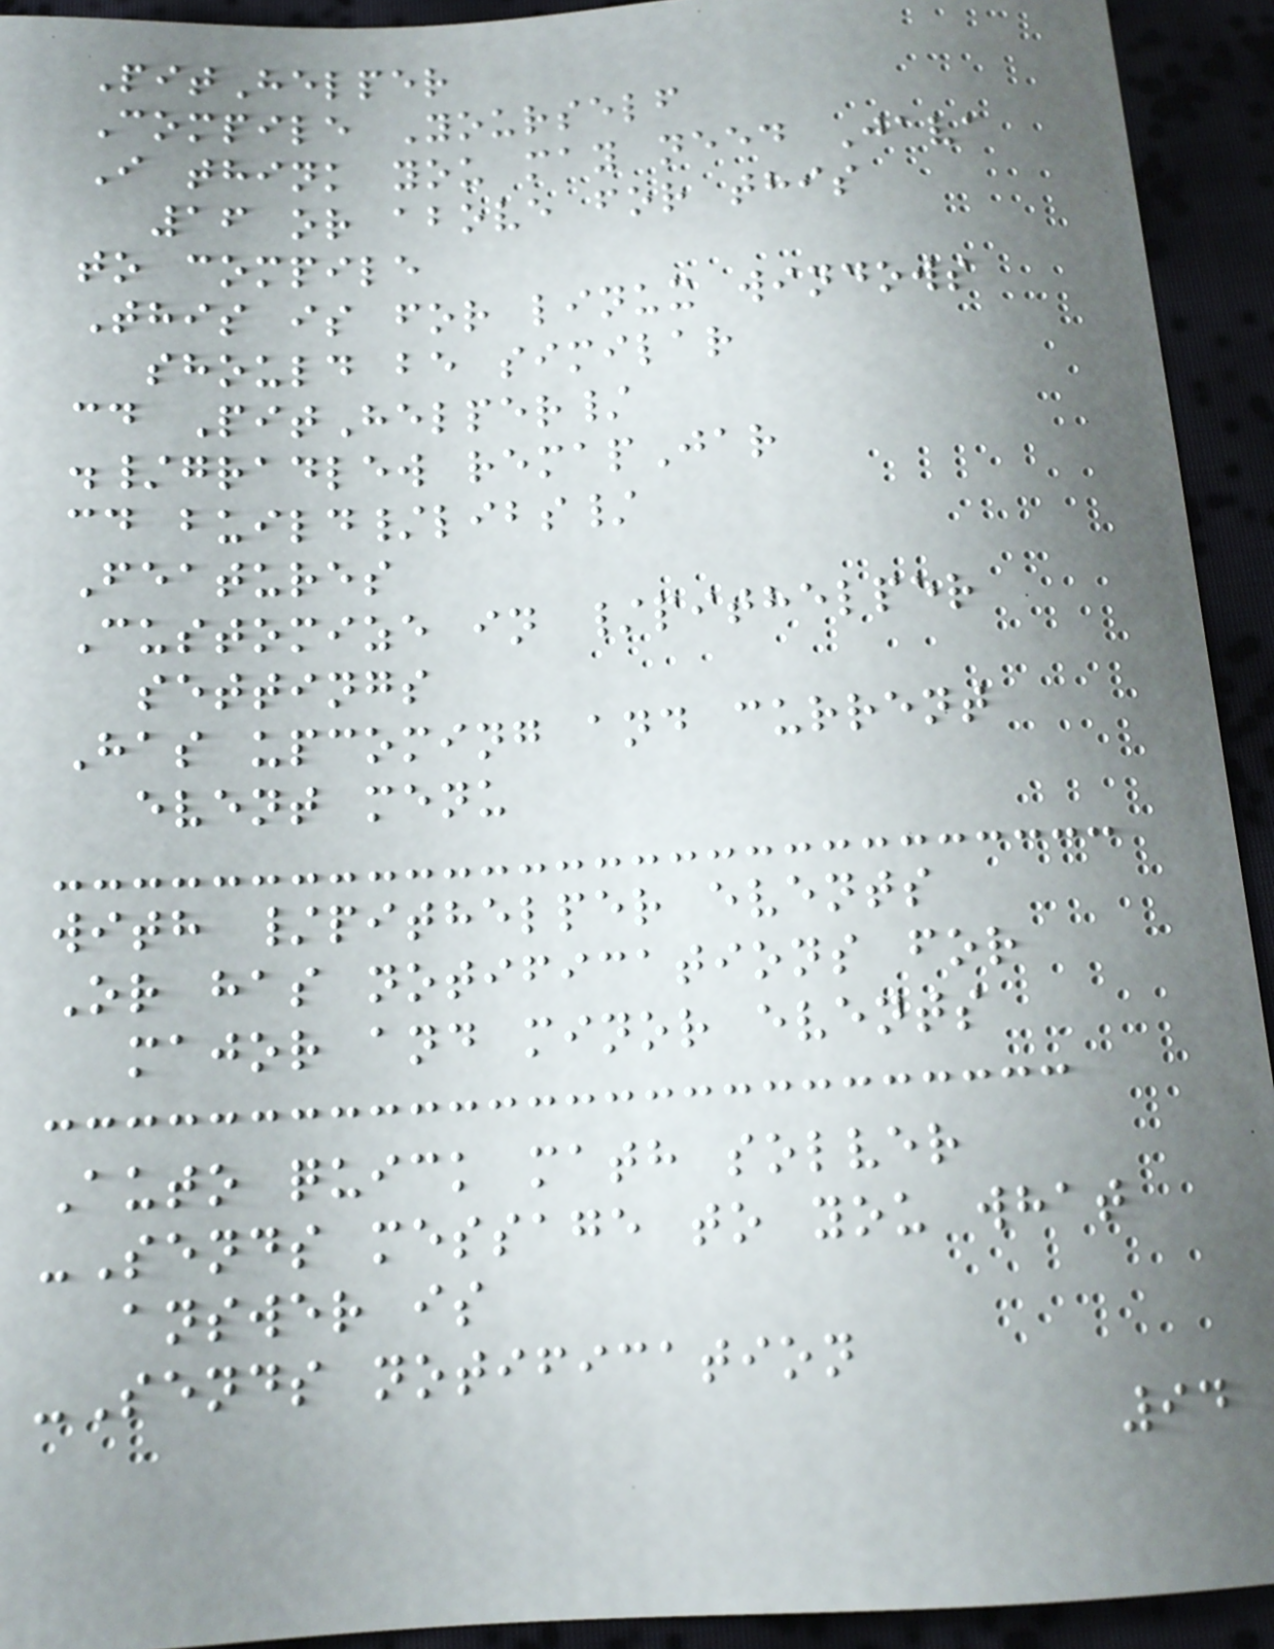PitHelper
Compile Yourself
I think you may need Java
16 or above for this
to compile
This is for linux windows
should be similar
cd PitHelper/
./gradlew remapJar
cd build/libs/
Features
Customize in /pithelper
settings
Has upcoming and current
event menu
with /pithelper events
Or has notifications for
major and minor events
Auto quick math solver
-Sends message to you what
answer is
-Sends notification
94
